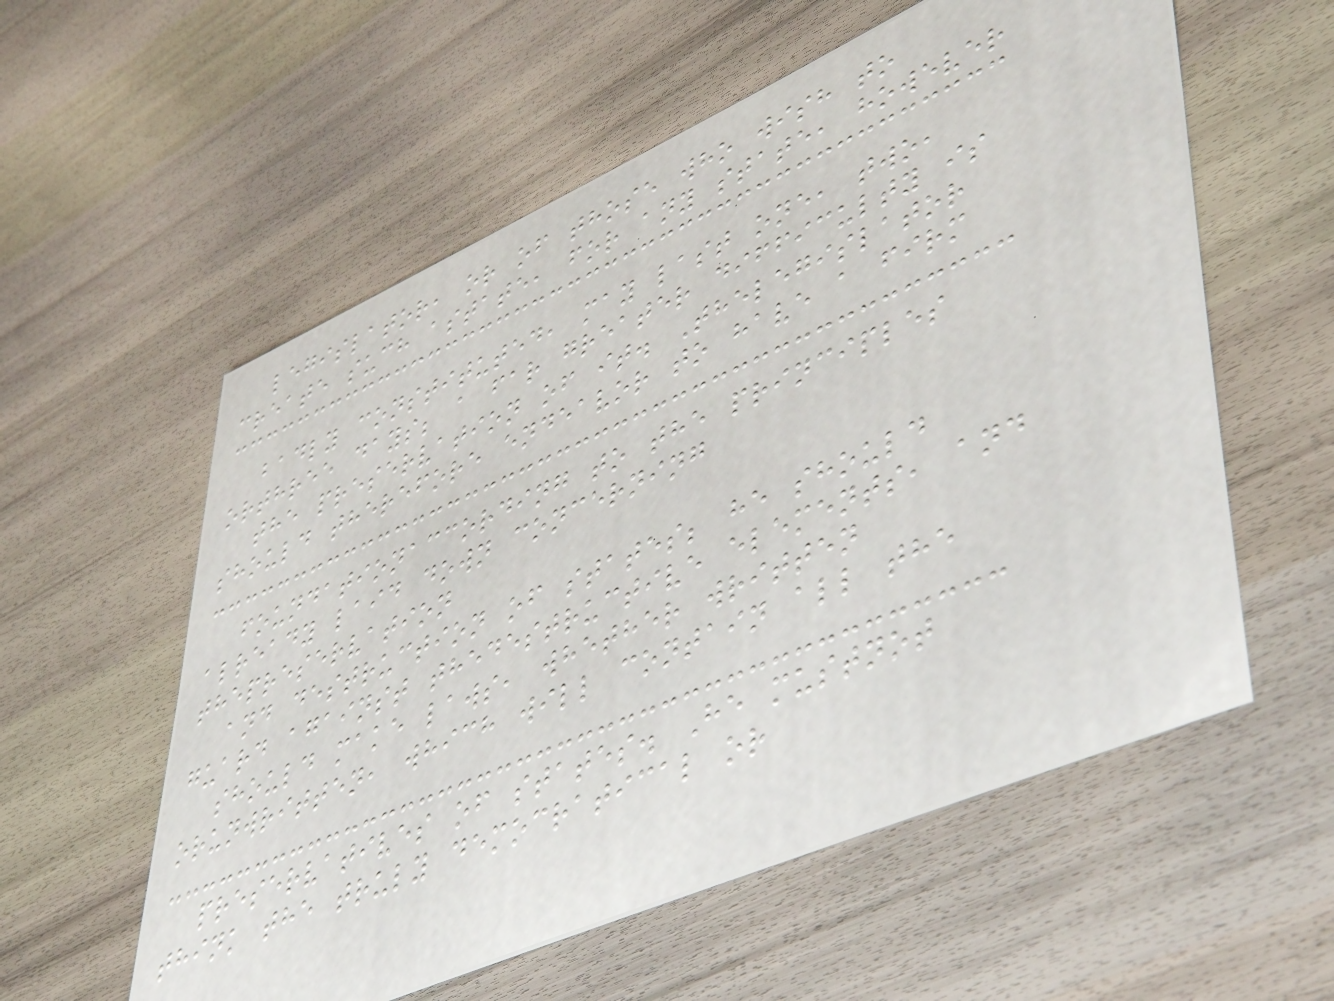legislator, or of those who wish to
create such astate, for any state, however
badly constituted, may last one, two,
orthree days; a far greater difficulty is
the preservation of it. Thelegislator
should therefore endeavor to have a firm
foundationaccording to the principles
already laid down concerning
thepreservation
and destruction of states; he should
guard against thedestructive elements, and
should make laws, whether written
orunwritten, which will contain all the
preservatives of states. He mustnot
think the truly democratical or
